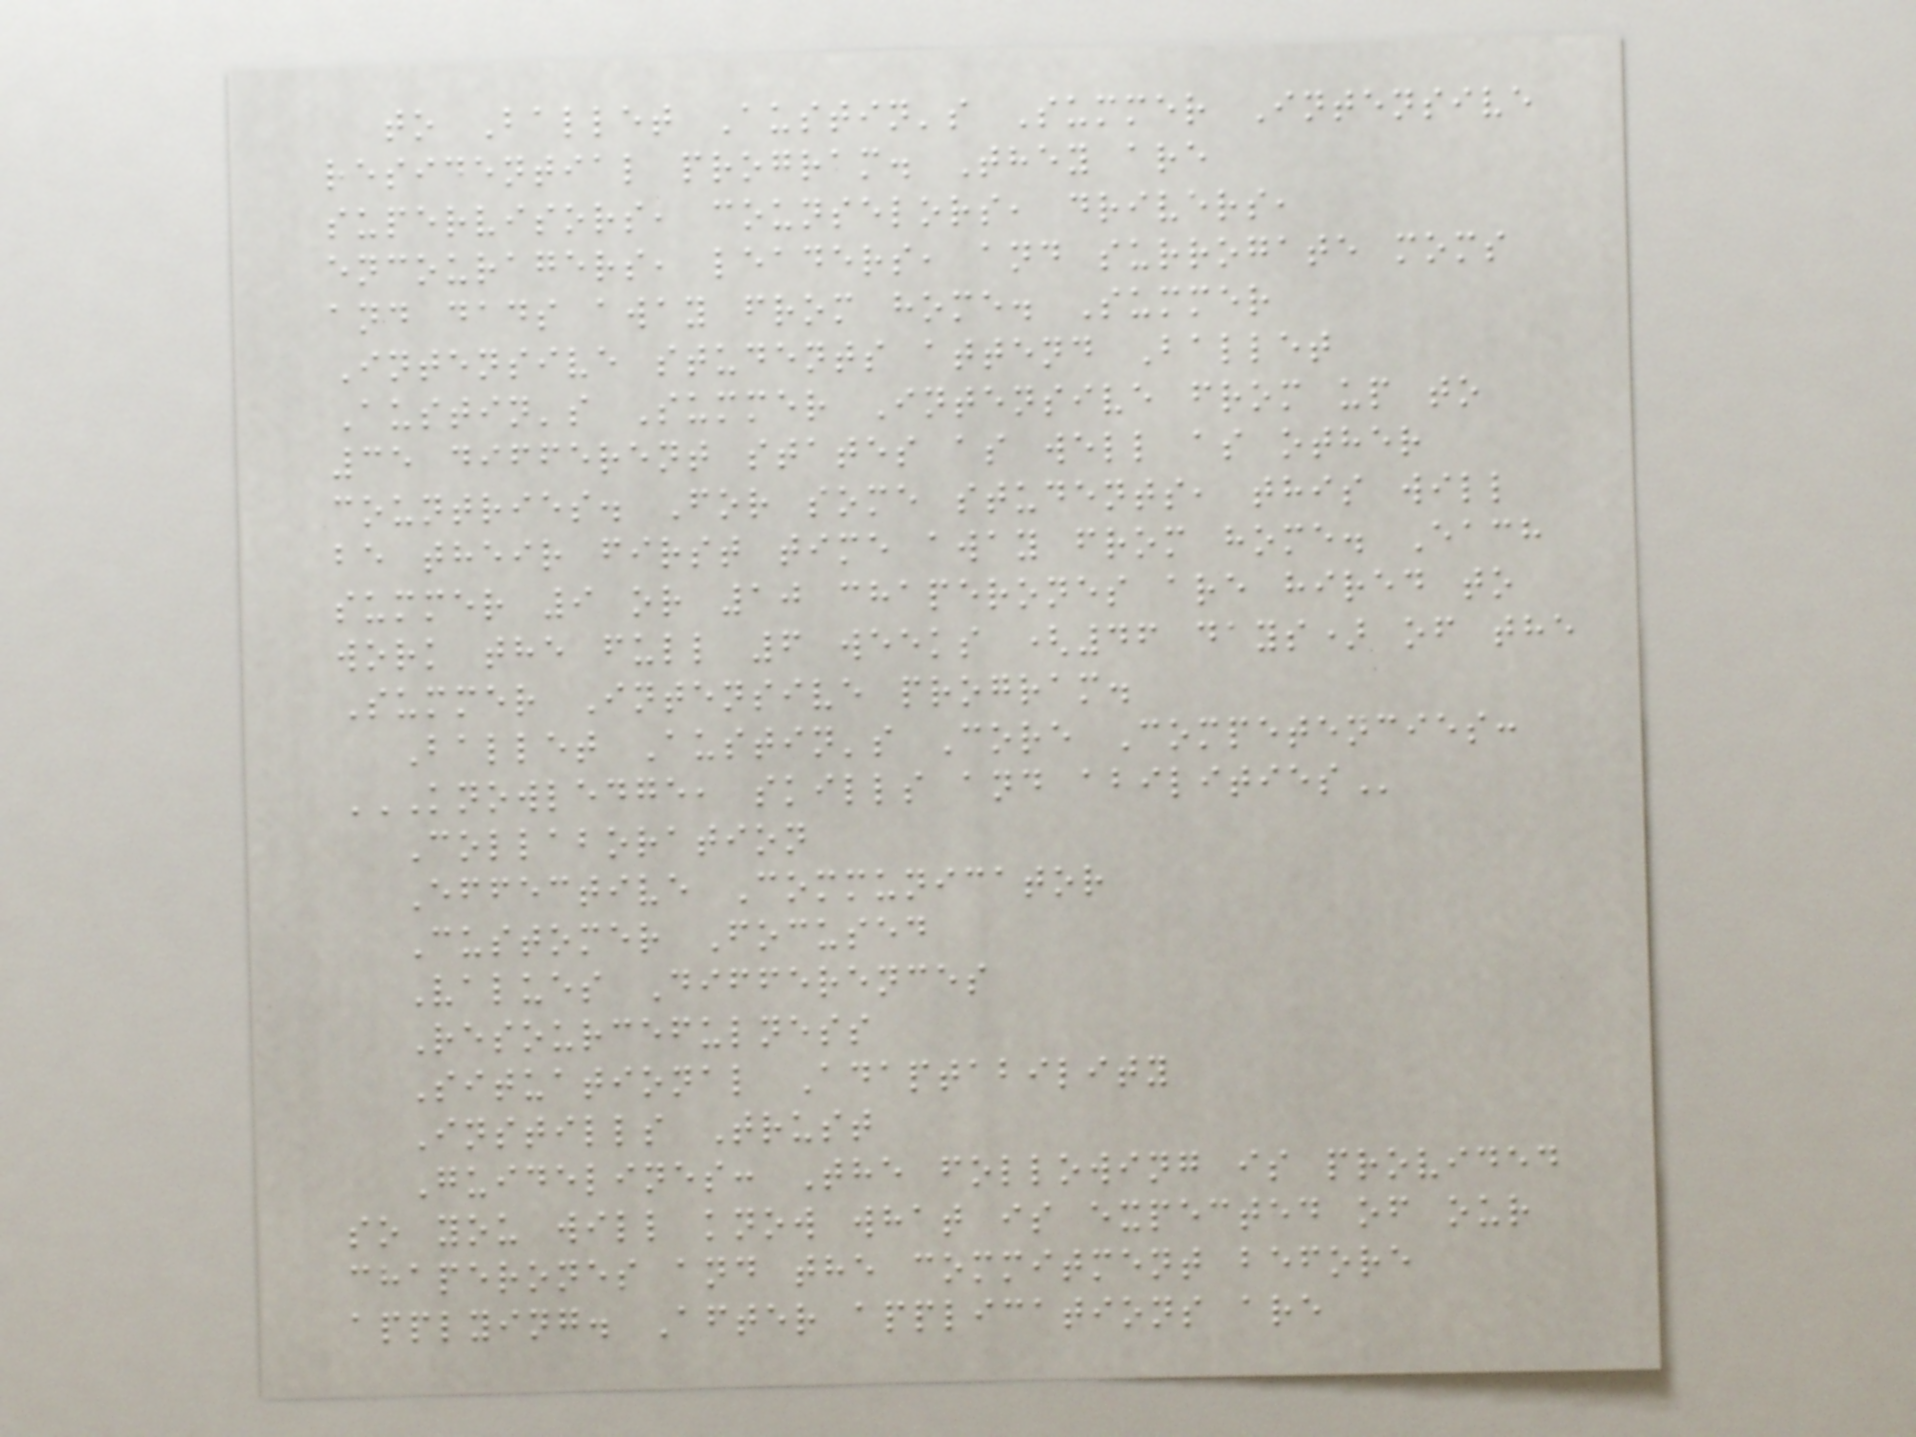to Ballet Austin's Summer Intensive
residential program. They are
supervisors, counselors, drivers,
encouragers, leaders, and surrogate moms
and dads away from home. Summer
Intensive students attend Ballet
Austin's Summer Intensive from up to
35 different states as well as other
countries. For some students, this will
be their first time away from home. Each
summer 9 or 10 chaperones are hired to
work the full 6 weeks (46 days) of the
Summer Intensive program.
Ballet Austin's Core Competencies:
KNOWLEDGE, SKILLS AND ABILITIES
Collaboration
Effective Communicator
Customer Focused
Values Differences
Resourcefulness
Situational Adaptability
Instills Trust
Guidelines: The following is provided
so you will know what is expected of our
chaperones and the commitment before
applying. After applications are
